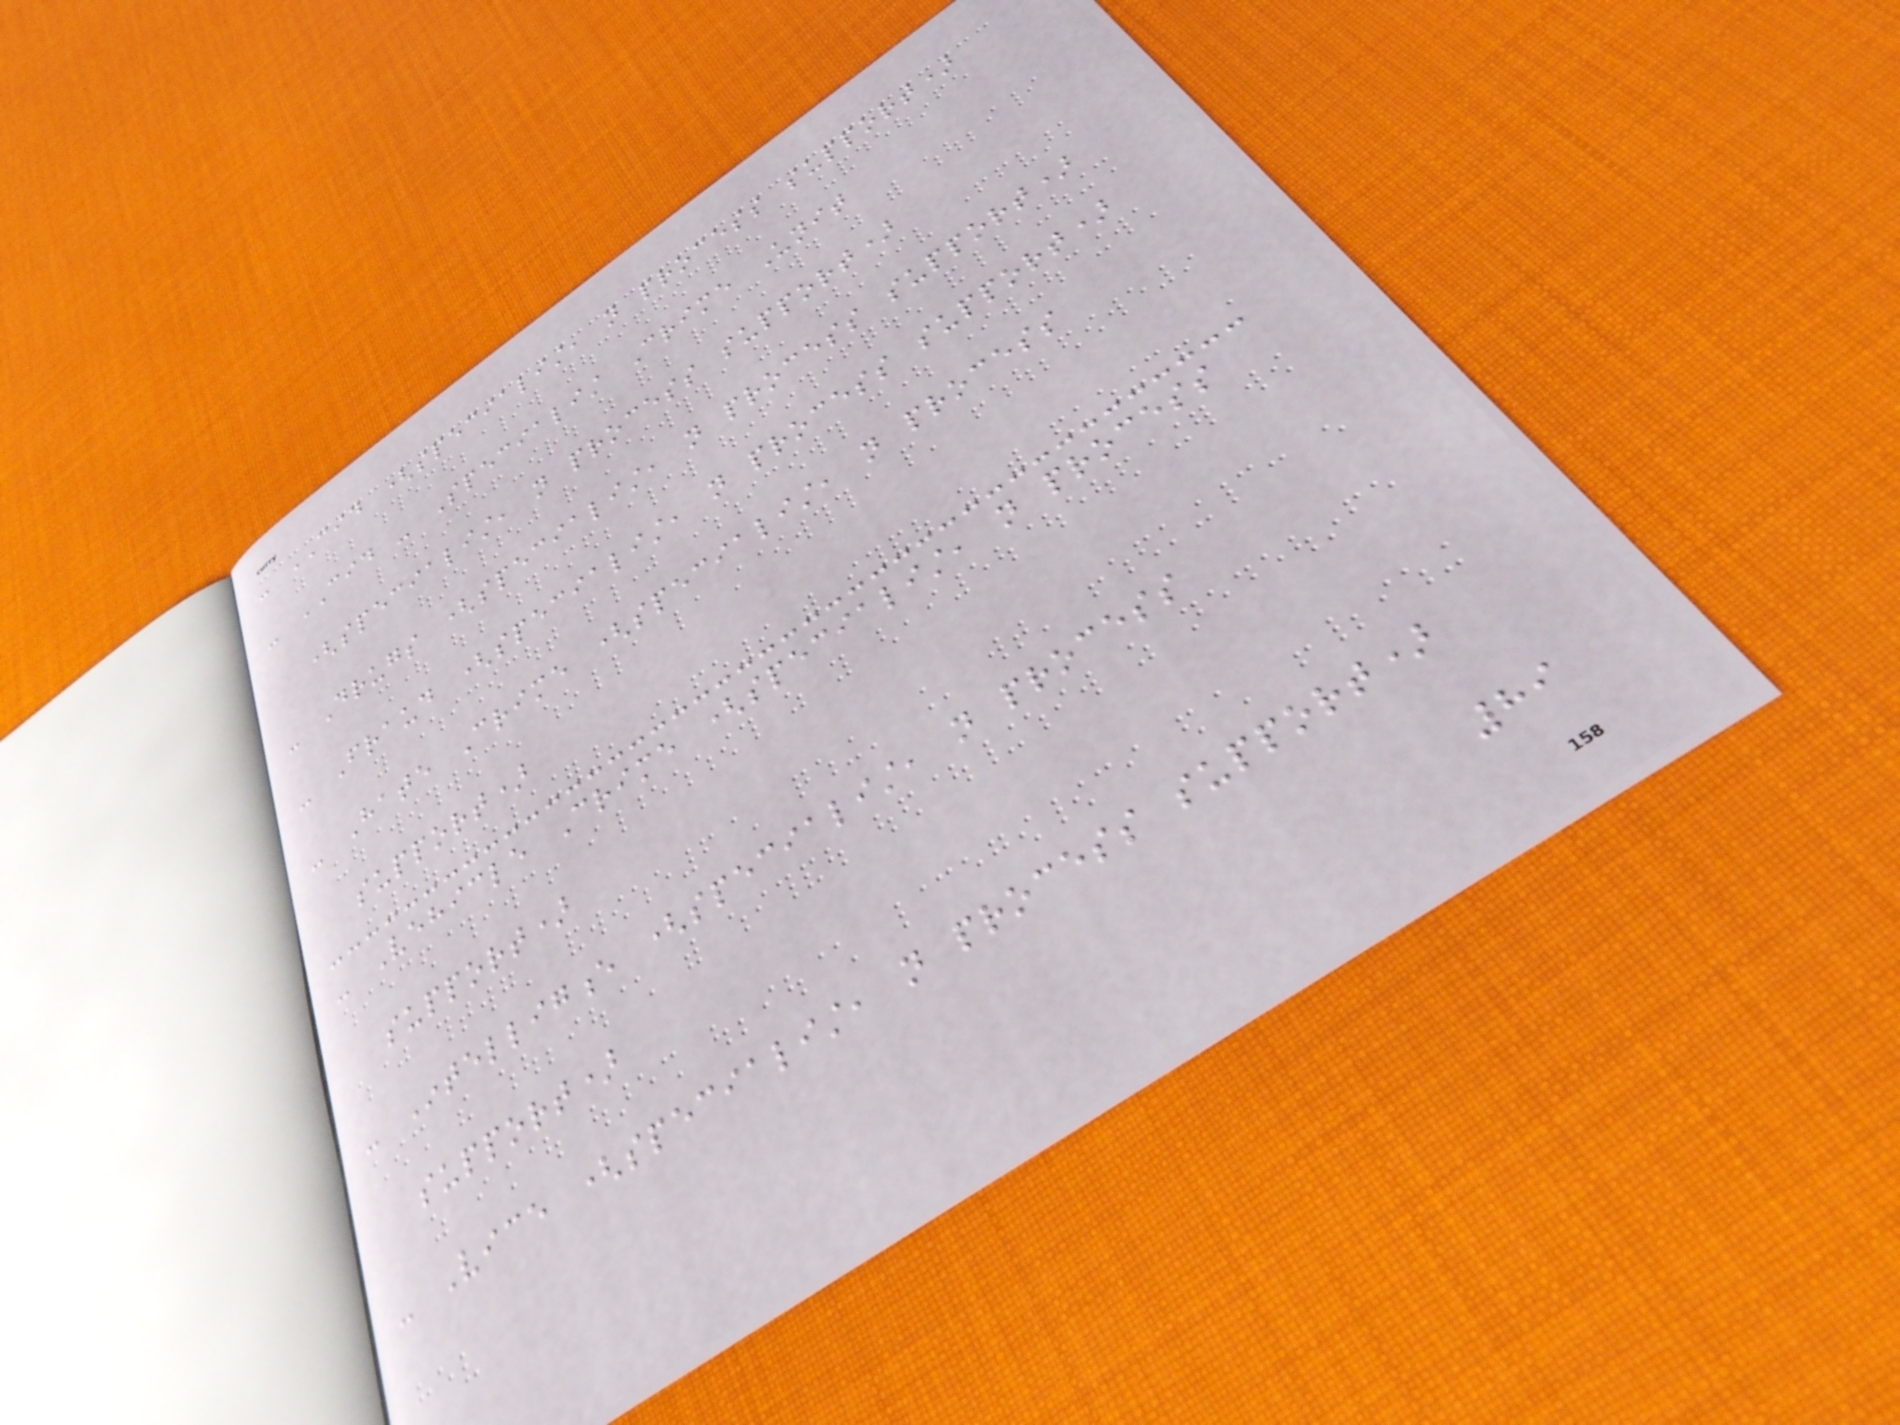- CID (specialist, not process support)
- CID - Specialist Crime Unit
(specialist, not process support)
- Drugs (specialist, not process support)
- Fraud (specialist, not process support)
- Hate Crime (specialist, not process
support)
- Vehicle Crime (specialist, not process
support)
- Intelligence (specialist, not process
support)
- Vice (specialist, not process support)
89
